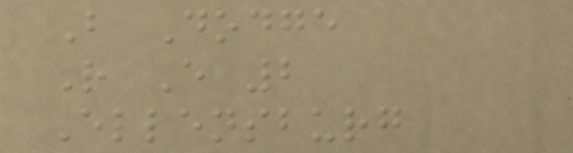B Dodge
R E 2
Ellensburg
